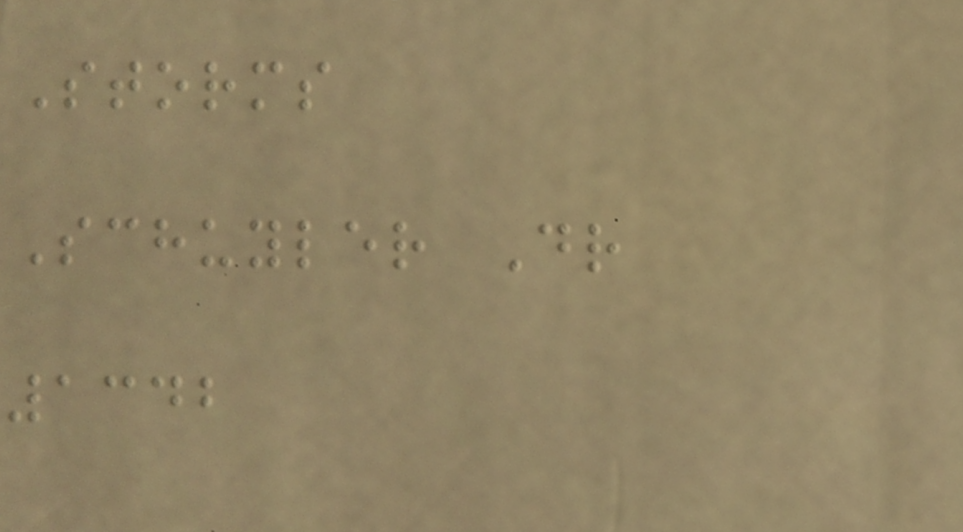Storms
Schuyler Dr
1342
